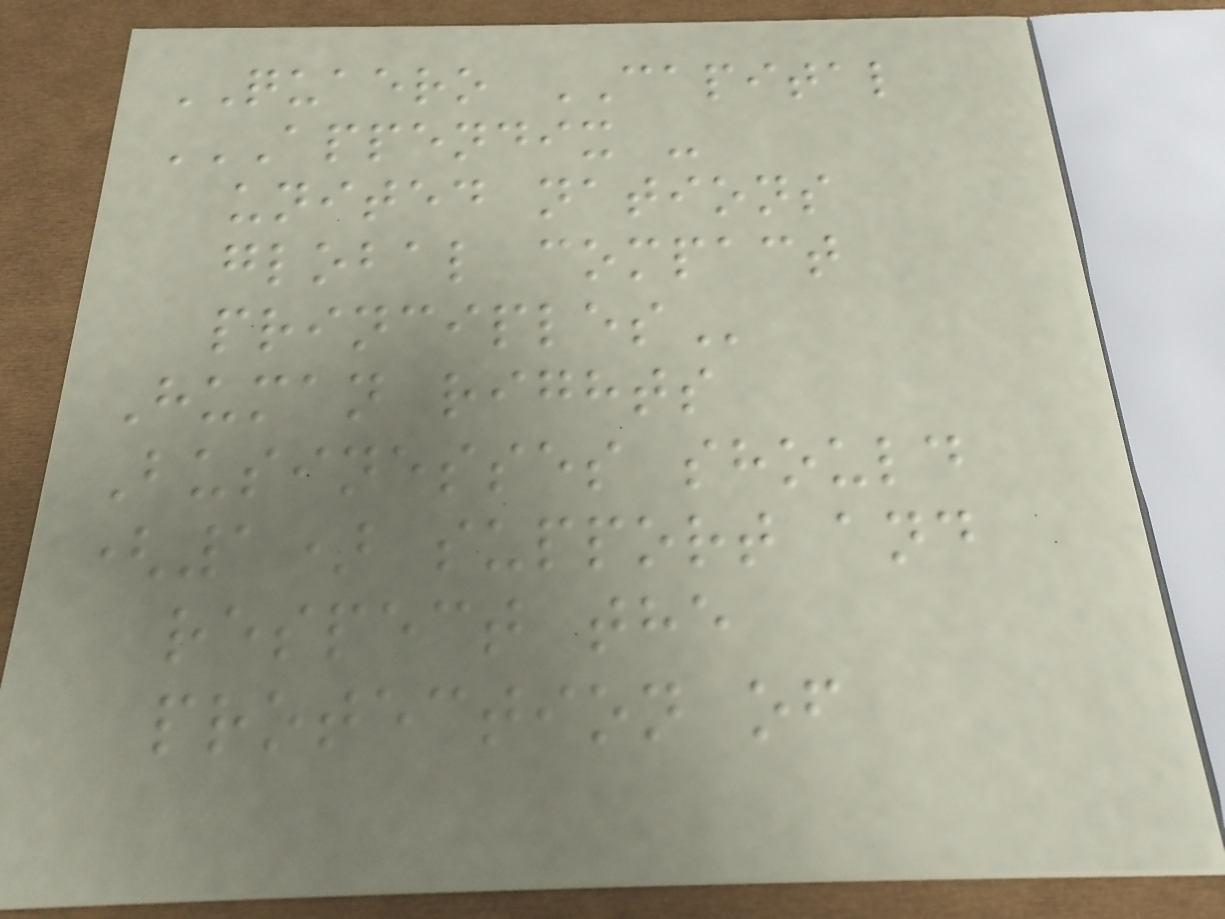QUAERO CAPITAL
APPENDIX -
UNITED NATIONS
GLOBAL COMPACT
PRINCIPLES
Human rights
Businesses should
(1) support and
respect the
protection of
